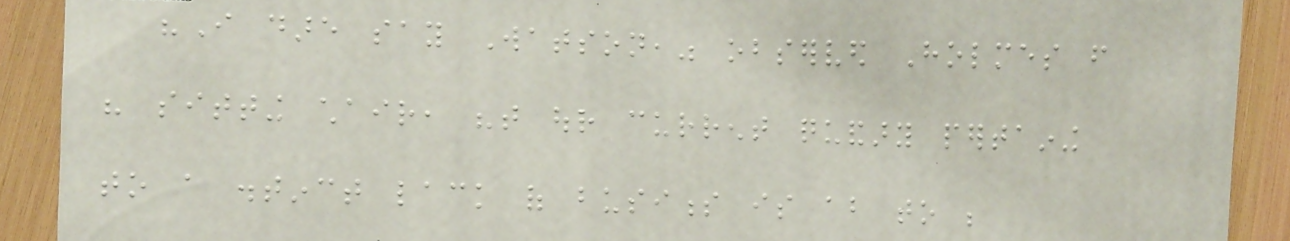"I dare say Watson," observed Holmes from
his sitting chair, "that our current quandary pertaining
to a distinct lack of business is about to be
